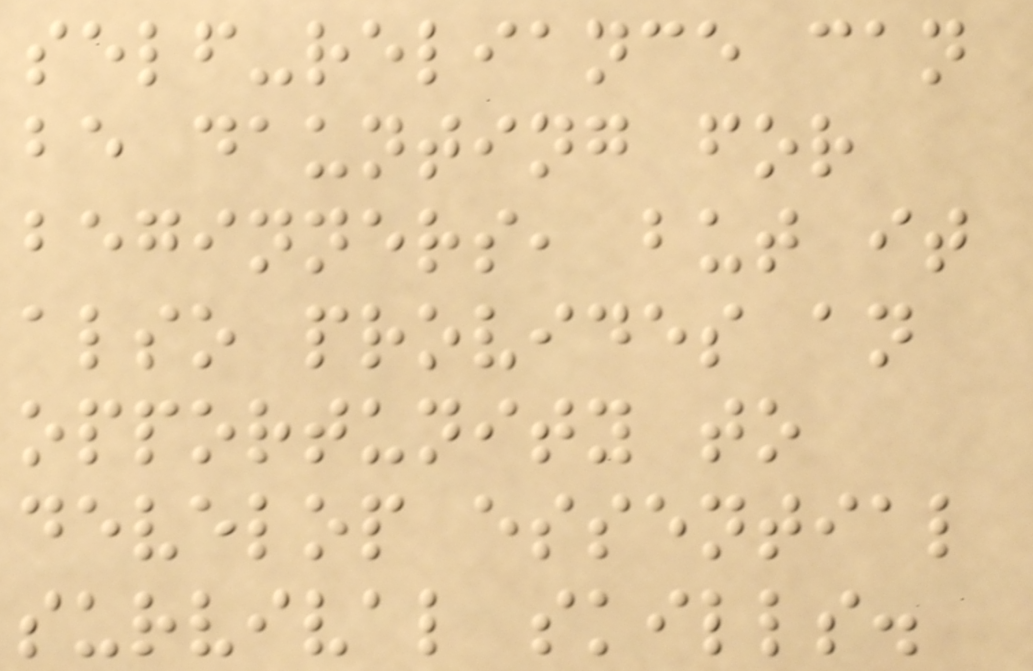self-reliance can
be daunting for
beginners, but it
also provides an
opportunity to
develop essential
survival skills.
